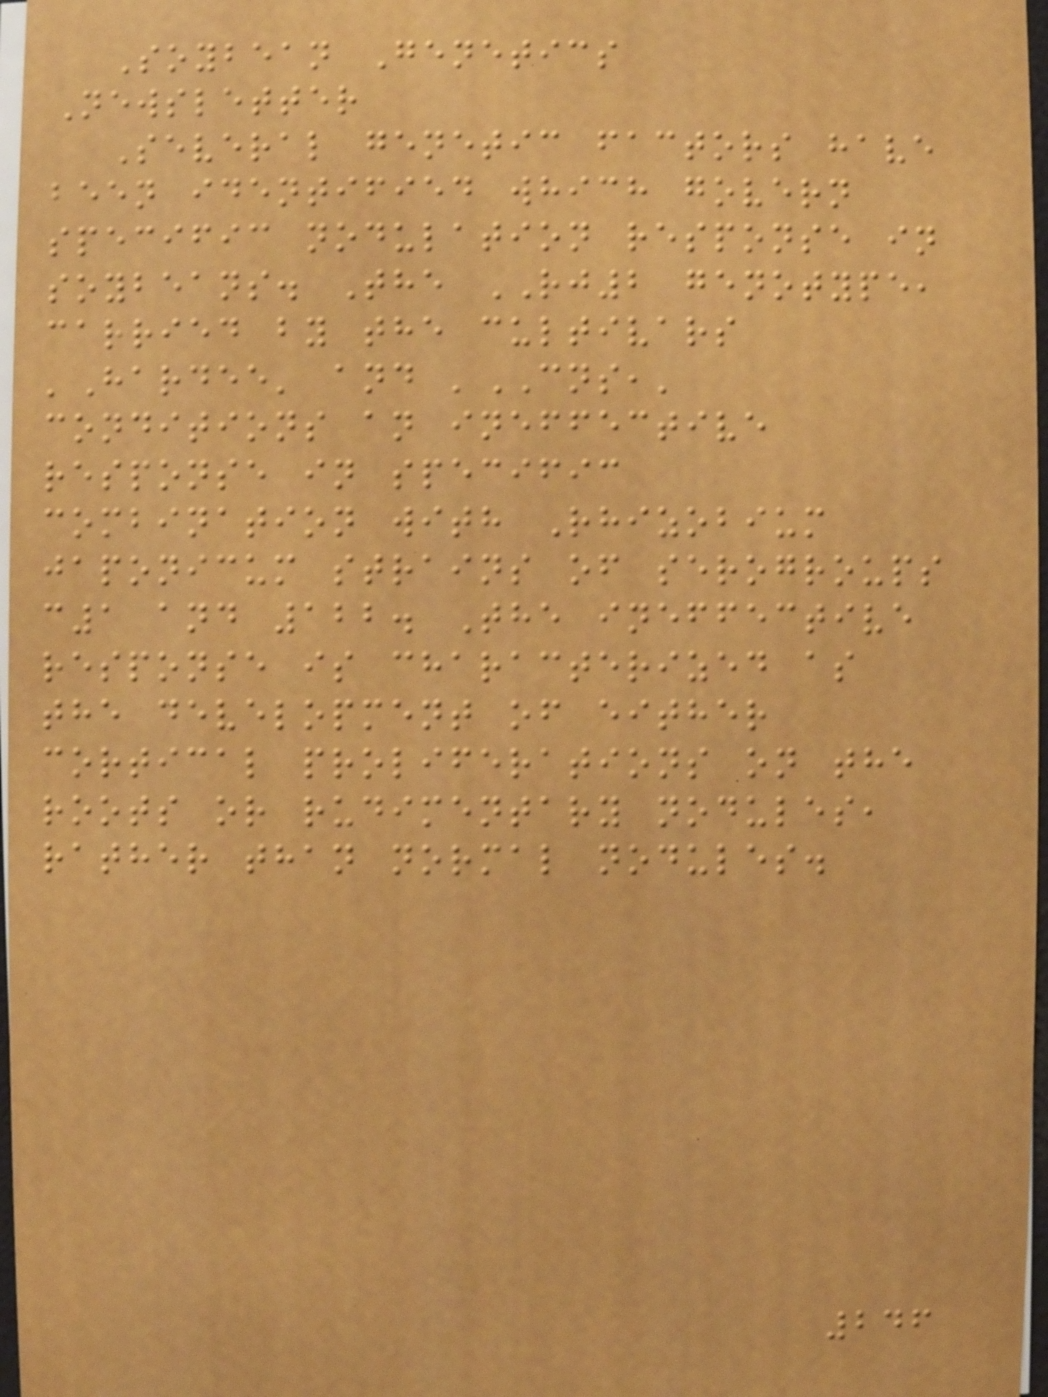Soybean Genetics
Newsletter
Several genetic factors have
been identified which govern
specific nodulation response in
soybeans. The RJ2 genotype,
carried by the cultivars
'Hardee' and 'CNS,'
conditions an ineffective
response in specific
combination with Rhizobium
japonicum strains of serogroups
c1 and 122. The ineffective
response is characterized as
the development of either
cortical proliferations on the
roots or rudimentary nodules,
rather than normal nodules.
246
